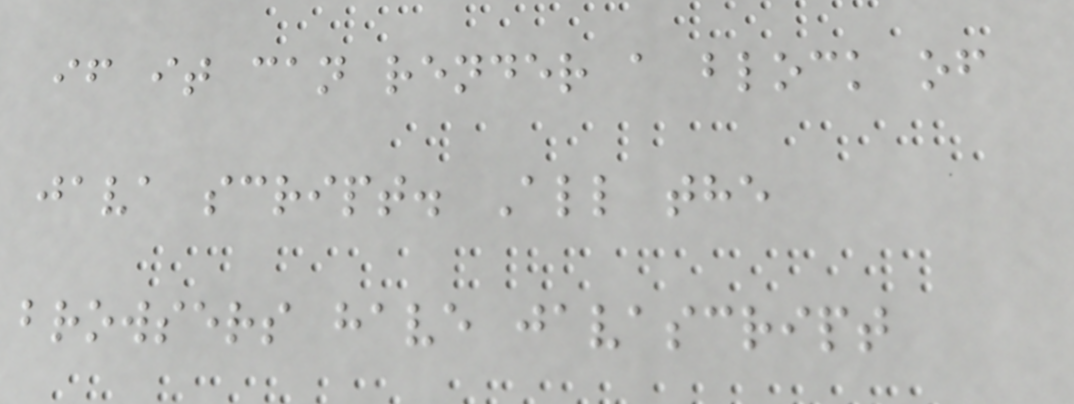if it can render a block of
java script. All the
browsers have javascript
